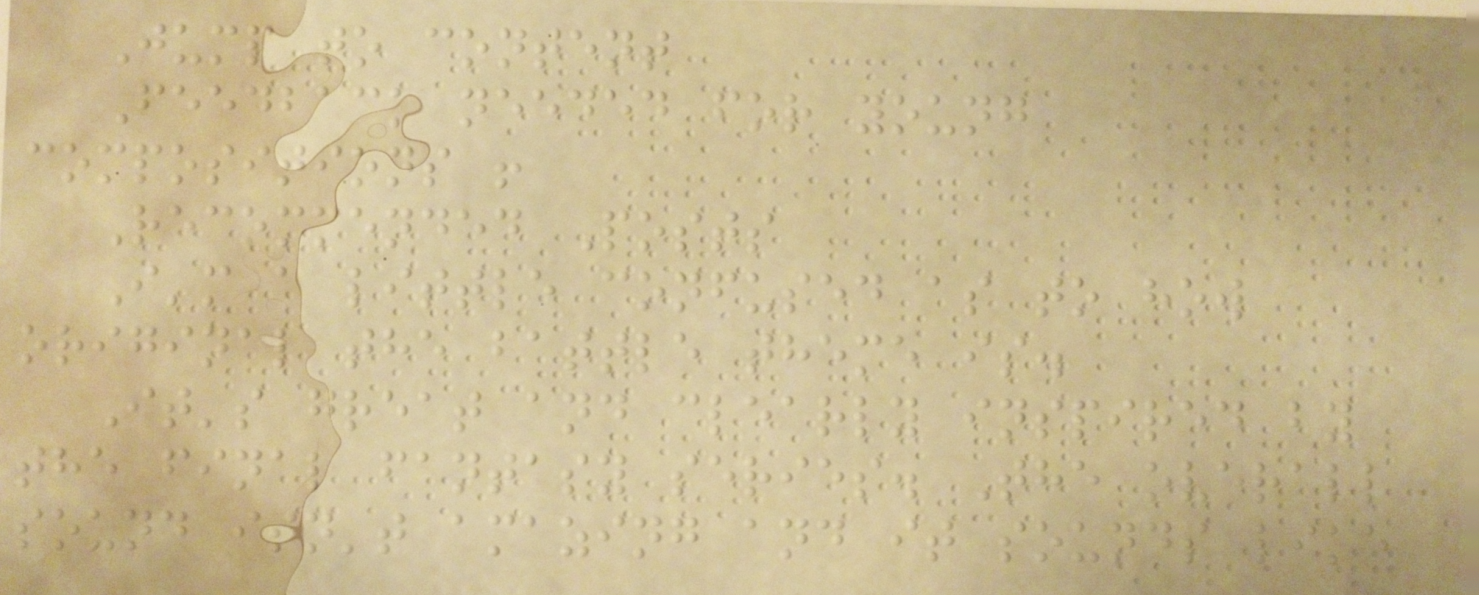Jump to content
Feedback needed for young
compositions !
Recommended Posts
I'm a little confused as to how
original the battle theme is.
It's great and clearly inspired by
the final fantasy series. The overall
sound isn't amazing and it sounds like
